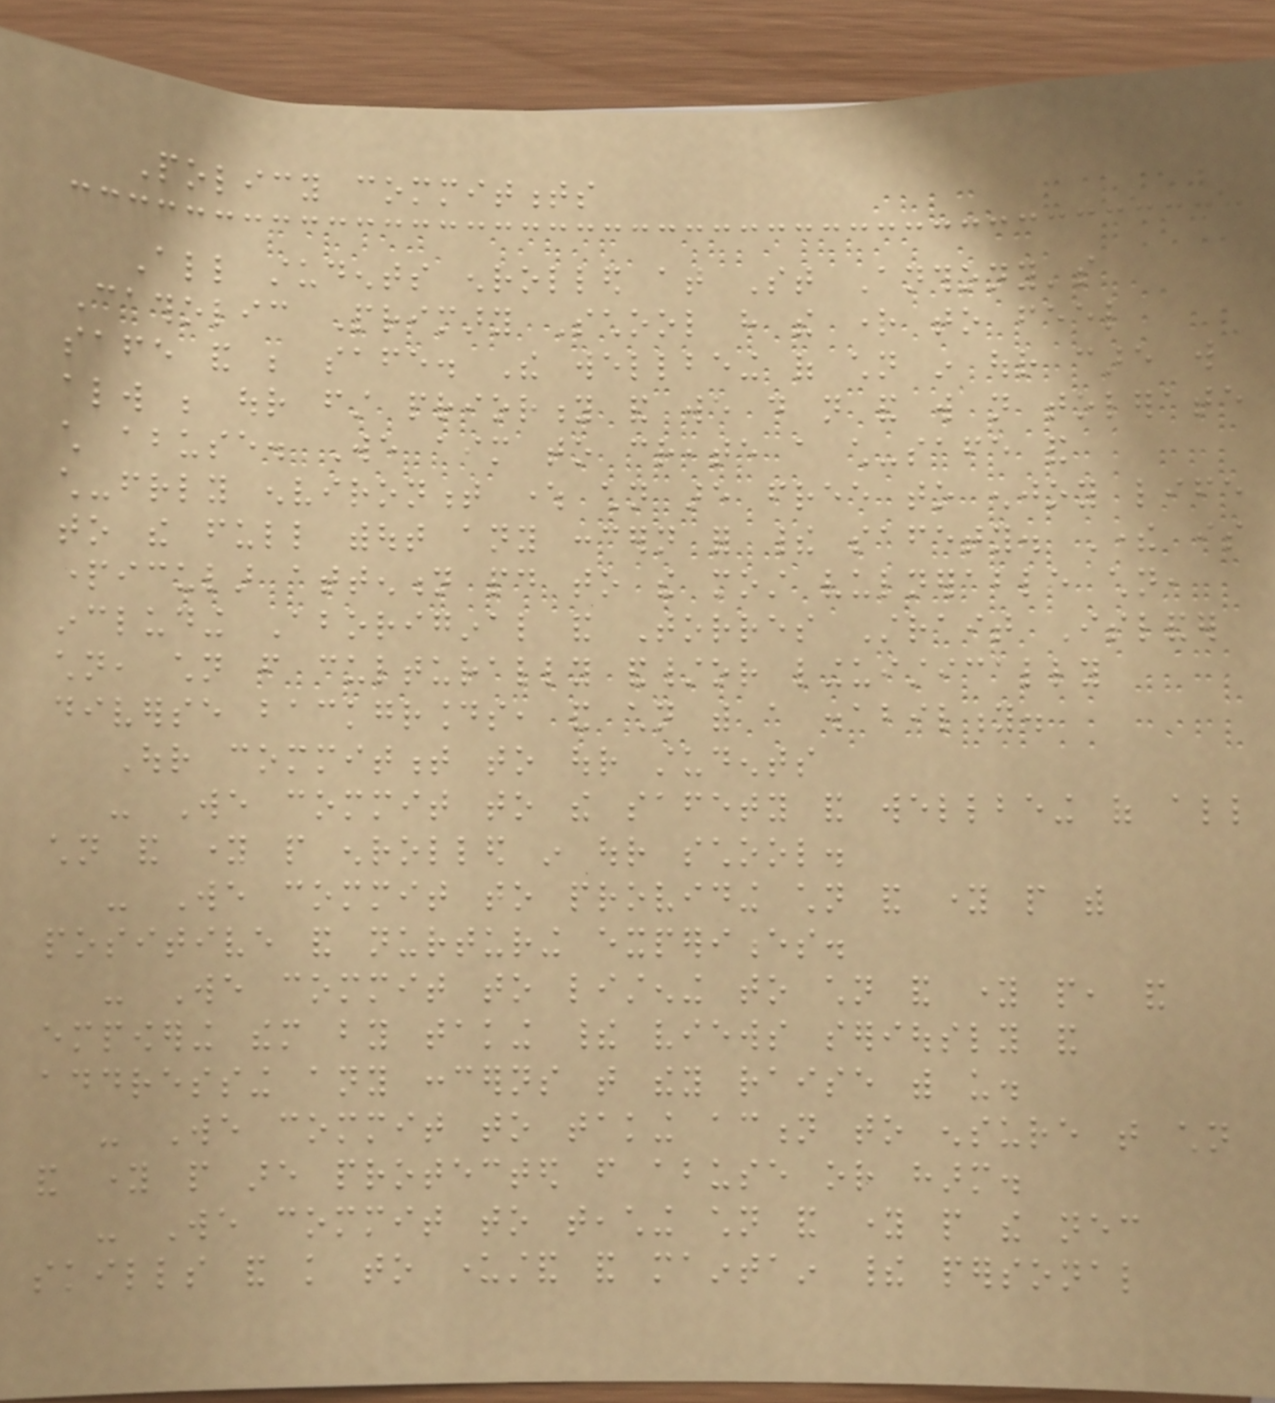Policy commitments
All students enrolled at St Anthony's
Catholic Primary School have the right to feel
safe and be safe. The wellbeing of children in our care will
always be our first priority and we do not and will not tolerate
child abuse. We aim to create a child-safe and
child-friendly environment where children are free to enjoy life
to the full without any concern for their safety. There is
particular attention paid to the most vulnerable children,
including Aboriginal and Torres Strait Islander
children, children from culturally and/or linguistically
diverse backgrounds, and children with a disability.
Our commitment to our students
- We commit to the safety and wellbeing of all
children and young people enrolled in our school.
- We commit to providing children and young people with
positive and nurturing experiences.
- We commit to listening to children and young people, and
empowering them by taking their views seriously and
addressing any concerns that they raise with us.
- We commit to taking action to ensure that children
and young people are protected from abuse or harm.
- We commit to teaching children and young people the necessary
skills and knowledge to understand and maintain their personal
